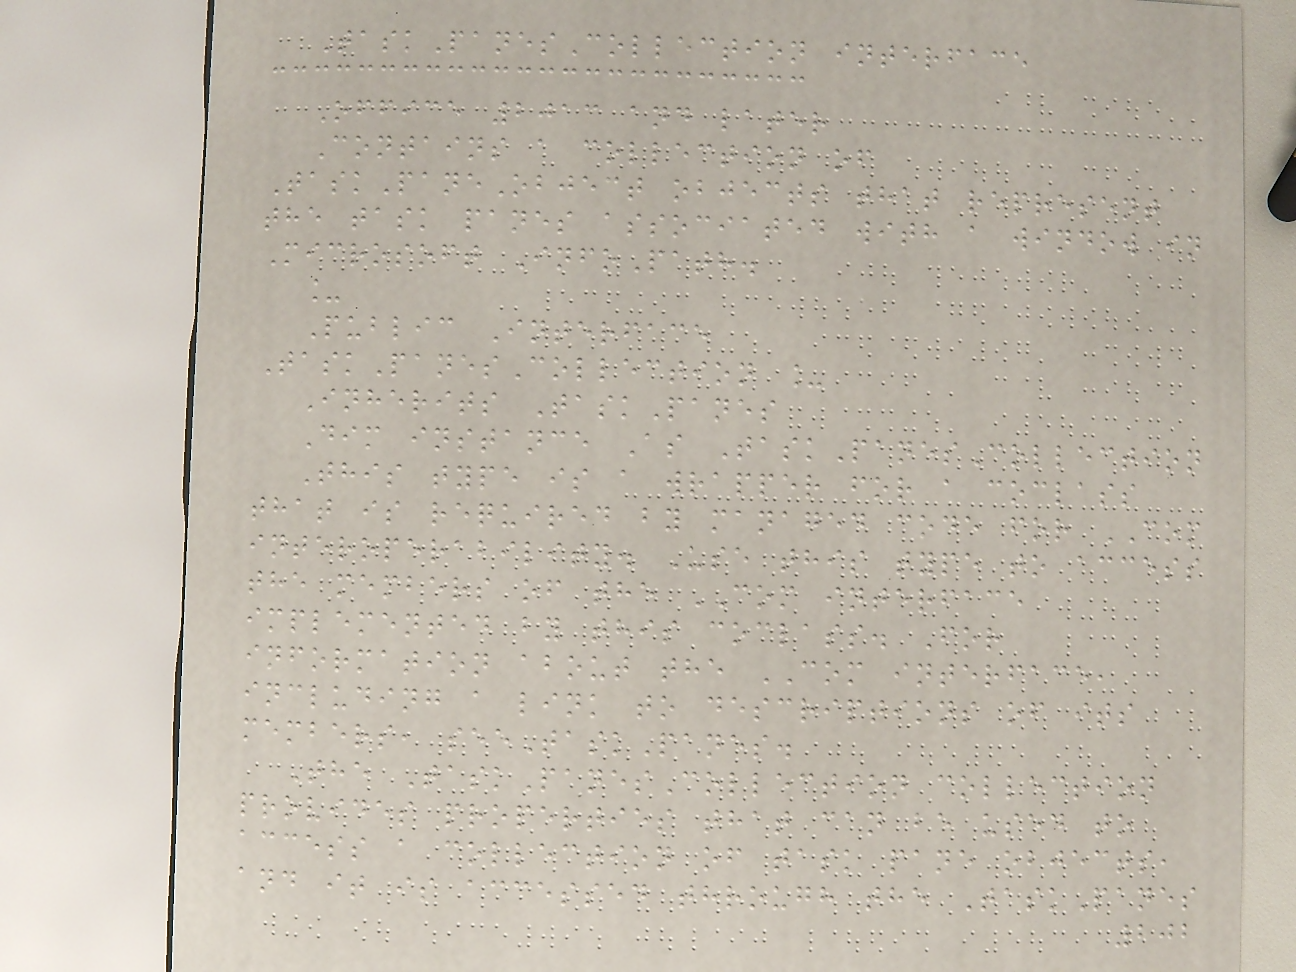TaskPanesCollection interface
Office 2013 and later
Contains a collection of
TaskPaneObject objects that represent
the task panes associated with a window in
Microsoft InfoPath.
_
Public Interface
TaskPanesCollection _
Inherits TaskPanes
Dim instance As TaskPanesCollection
This type is a wrapper for a coclass
that is required by managed code for COM
interoperability. Use this type to access
the members of the COM interface
implemented by this coclass. For
information about the COM interface,
including a link to descriptions of its
members, seeTaskPanes.
The TaskPanesCollection collection
provides properties that can be used to
access a collection of task pane objects,
and it is accessed through the TaskPanes
202
